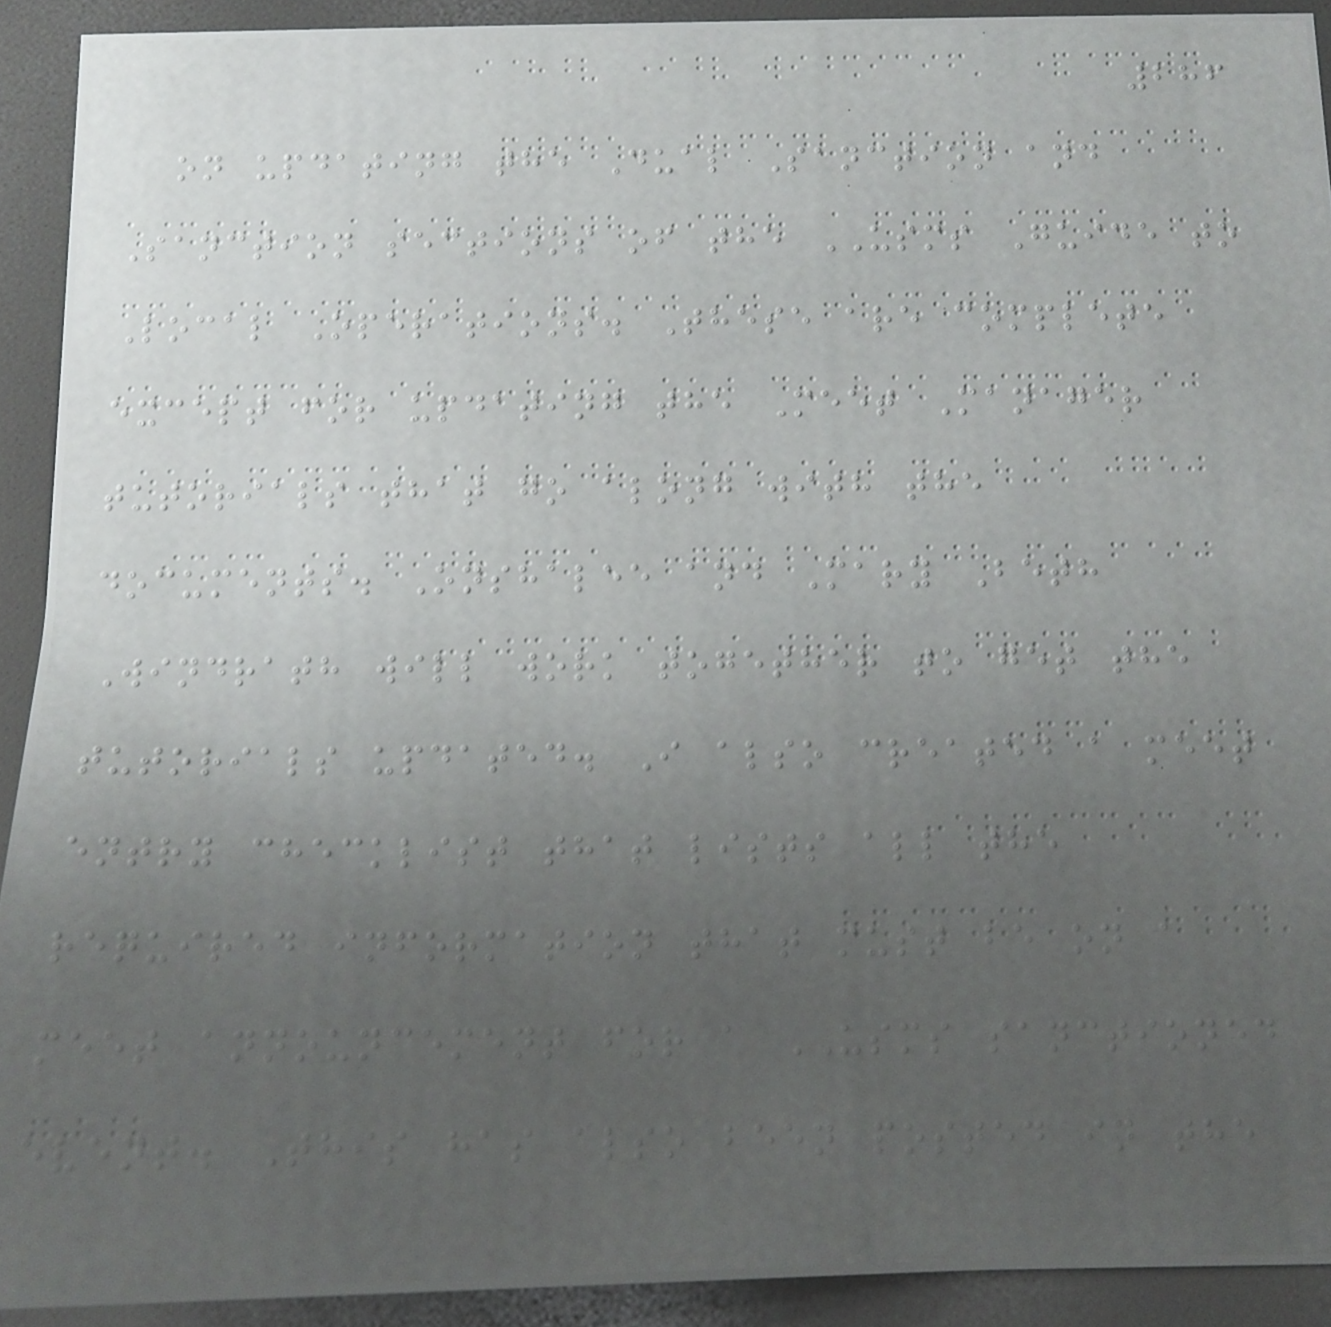286
on updating the Dual Sanction and
Sanction sections of the USMS Guide to
Local Operations. These are complete
except for updating the Meet Manager
tutorials that go along with the
documents. Onshalee and Mary Beth
Windrath will work together to get the
tutorials updated. I also created a meet
entry checklist that lists all the
required information that must be on a
meet announcement for a USMS sanctioned
event. This has also been posted in the
